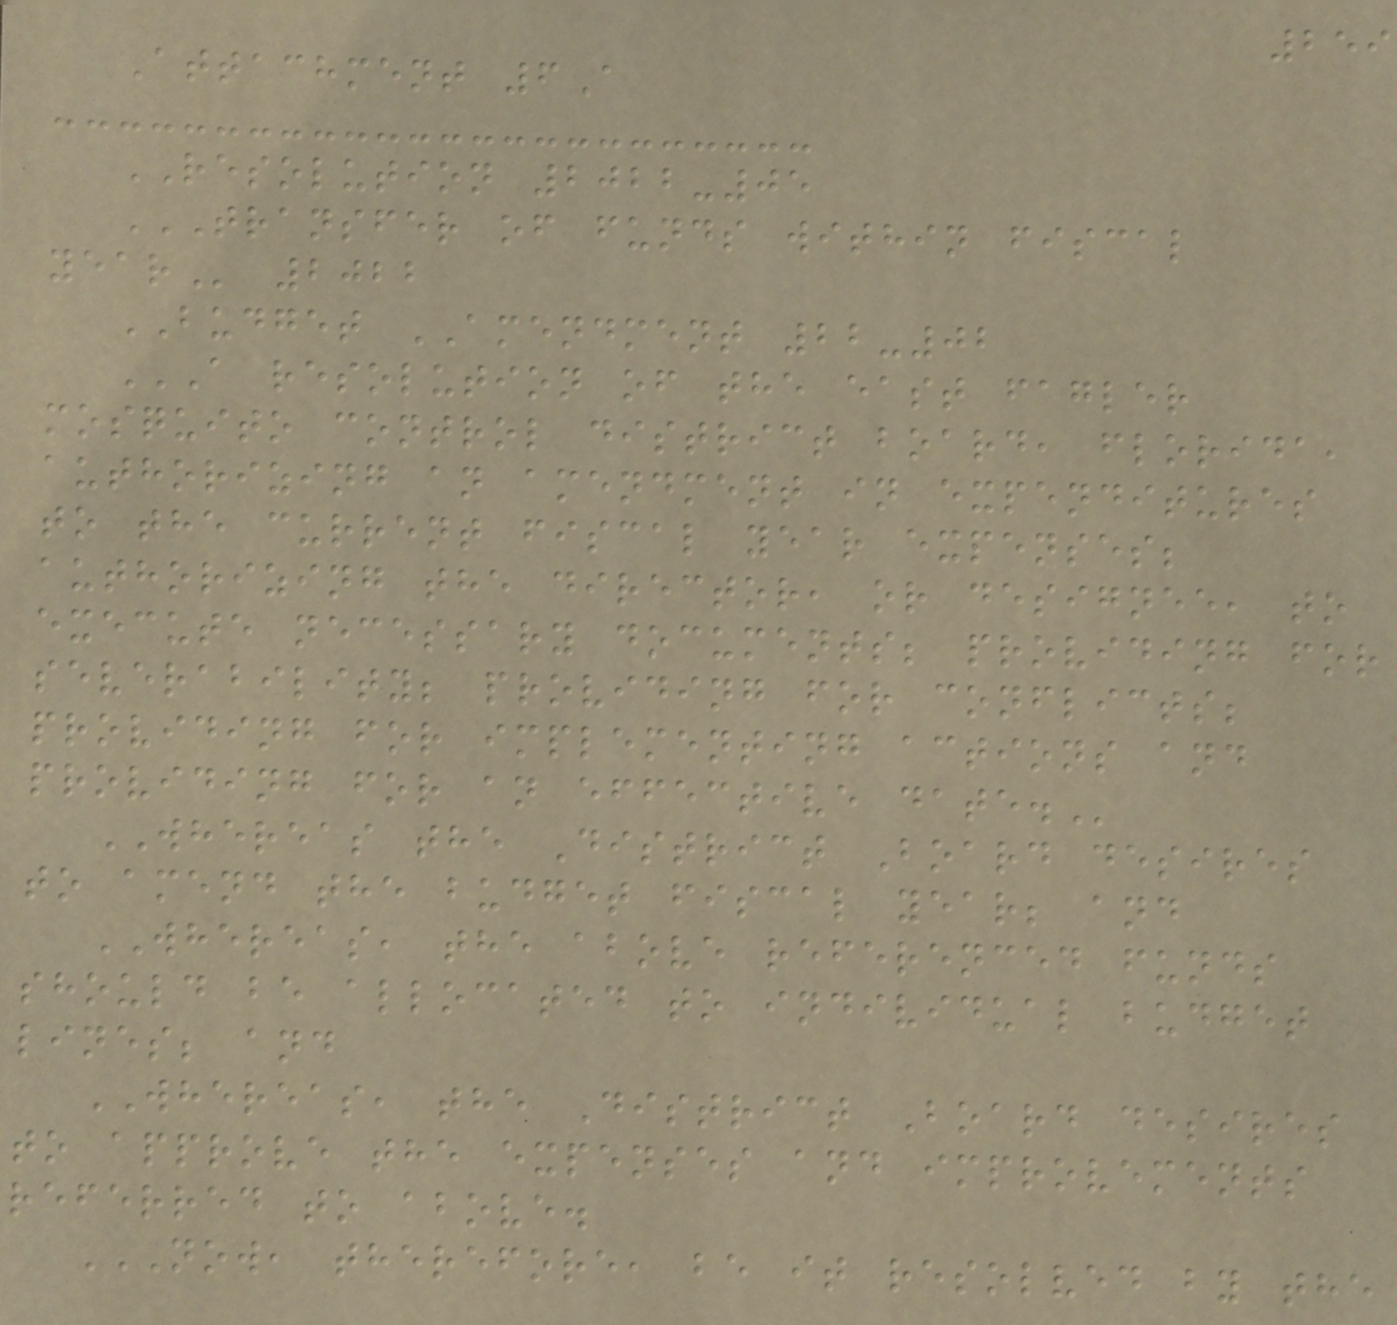259
Attachment 6A
RESOLUTION 2022-05
TRANSFER OF FUNDS WITHIN FISCAL
YEAR 2022
BUDGET AMENDMENT 22-02
A RESOLUTION OF THE EAST FAGLER
MOSQUITO CONTROL DISTRICT BOARD, FLORIDA,
AUTHORIZING AN AMENDMENT IN EXPENDITURES
TO THE CURRENT FISCAL YEAR EXPENSES;
AUTHORIZING THE DIRECTOR, OR DESIGNEE, TO
EXECUTE NECESSARY DOCUMENTS; PROVIDING FOR
SEVERABILITY; PROVIDING FOR CONFLICTS;
PROVIDING FOR IMPLEMENTING ACTIONS AND
PROVIDING FOR AN EFFECTIVE DATE.
WHEREAS the District Board desires
to amend the budget fiscal year; and
WHEREAS, the above referenced funds
should be allocated to individual budget
lines; and
WHEREAS, the District Board desires
to approve the expenses and improvements
referred to above.
NOW, THEREFORE, BE IT RESOLVED BY THE
